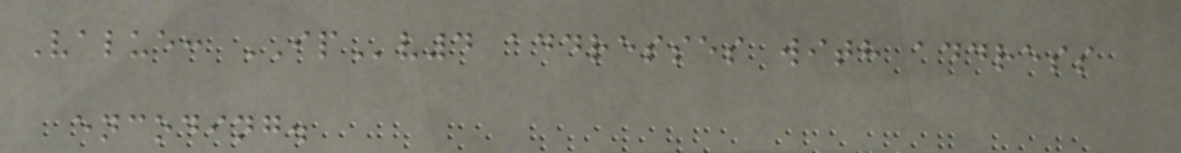Value: IPv4 addresses with address
encoding.
